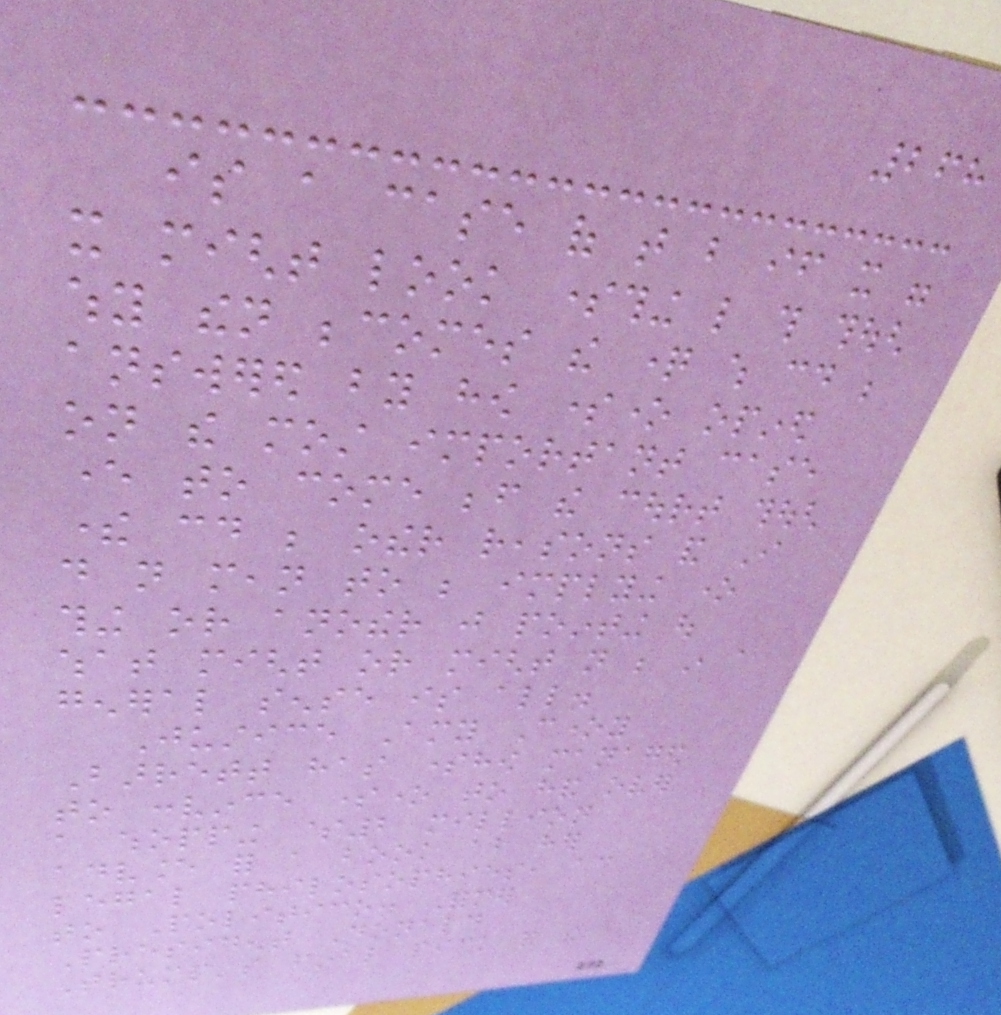268
is a case of that but if it were
it might look something like this though
why then becomes the question which could be
answered by how someone opined
on the most important case
ever to come before the court though
there could be other reasons and I
do not mean to be implying one
thing or another just pointing out
what might or might not be in a
general sense is all.
Justice Amy Coney
Barrett has somehow managed
to convince someone to hand over
a whopping $2 million
advance for a book about her
legal philosophies, according
to Politico. Former
President Donald
Trump's final pick for the
